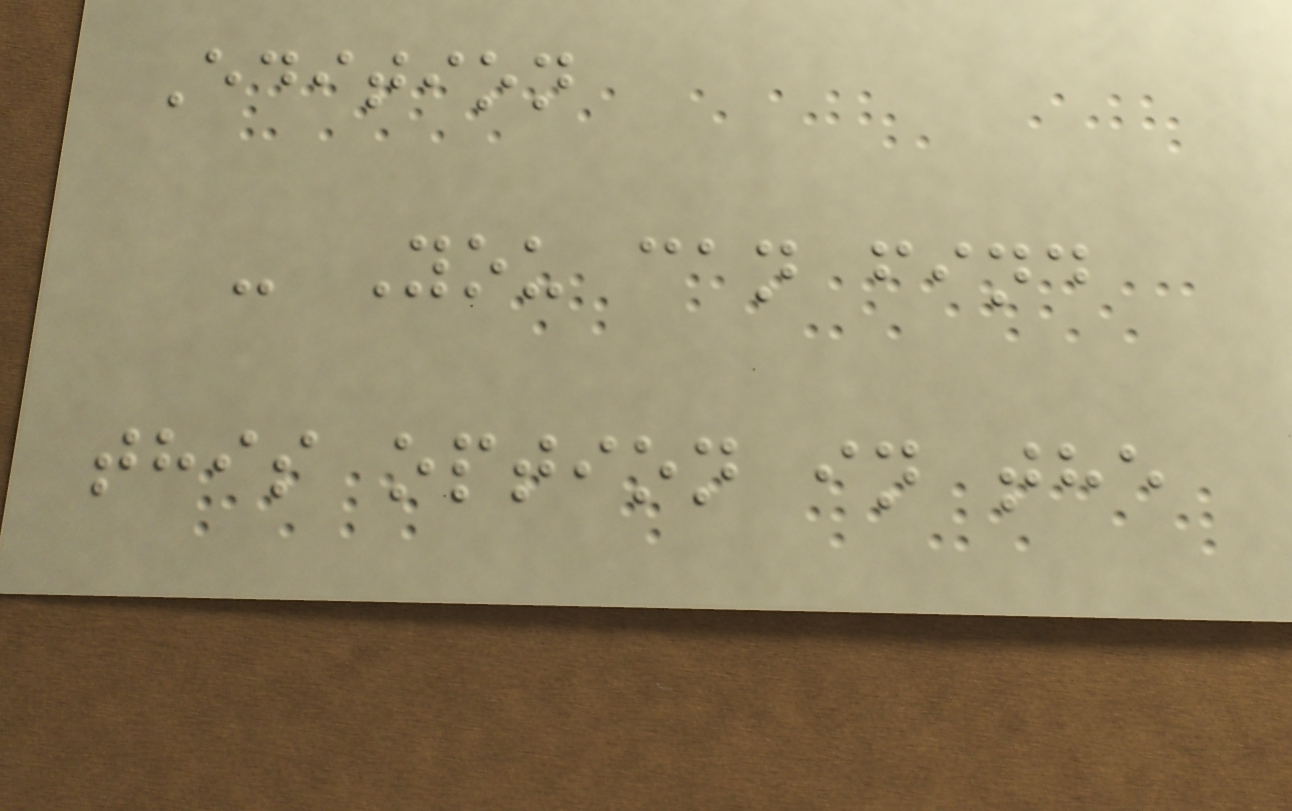Edition
- You can find
this option in the
